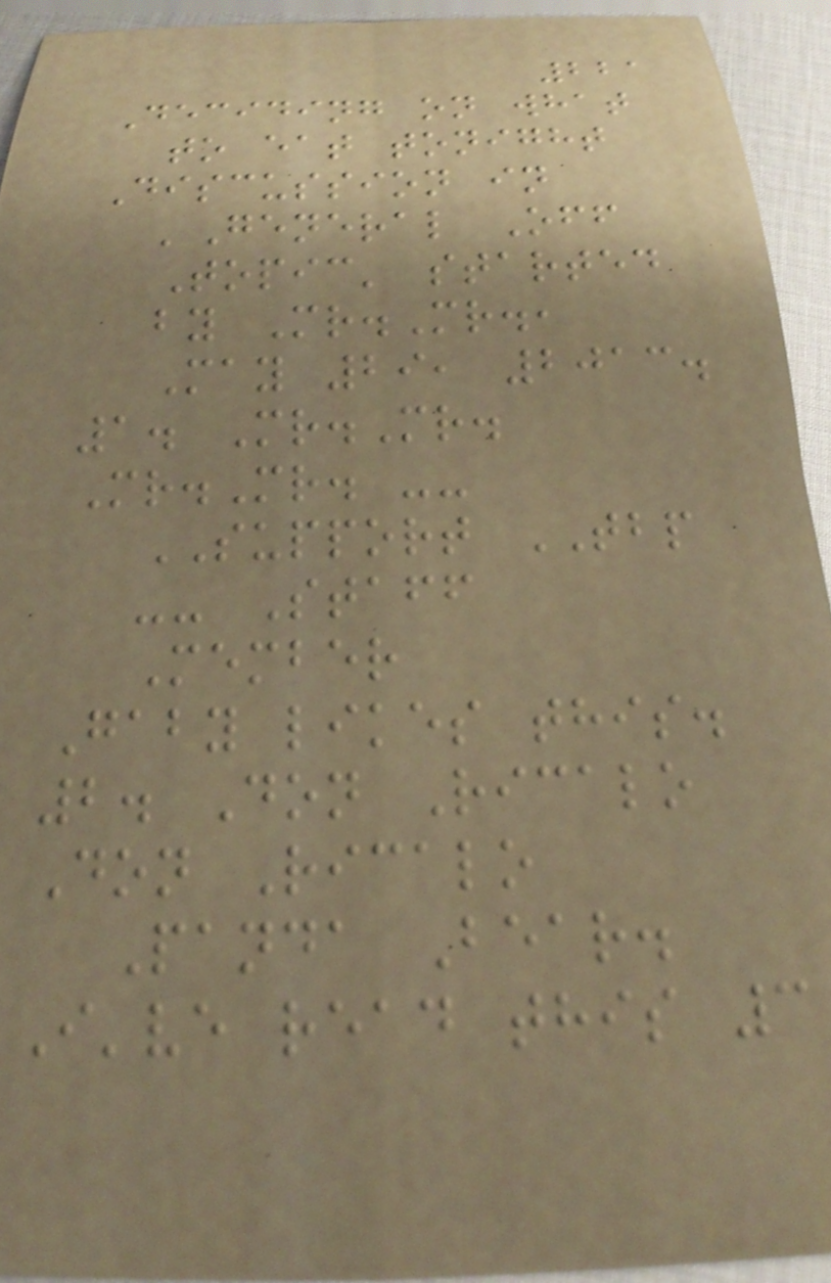221
Deciding on what
to eat tonight
Discussion in
'General Off
Topic' started
by Mr.Mr.,
May 29, 2013.
1. Mr.Mr.
Mr.Mr. --
SUPPORT TBP
-- Staff
Member
Gaby likes this.
2. Don Ricalo
Don Ricalo
Panda Bear.
I've read this 3
